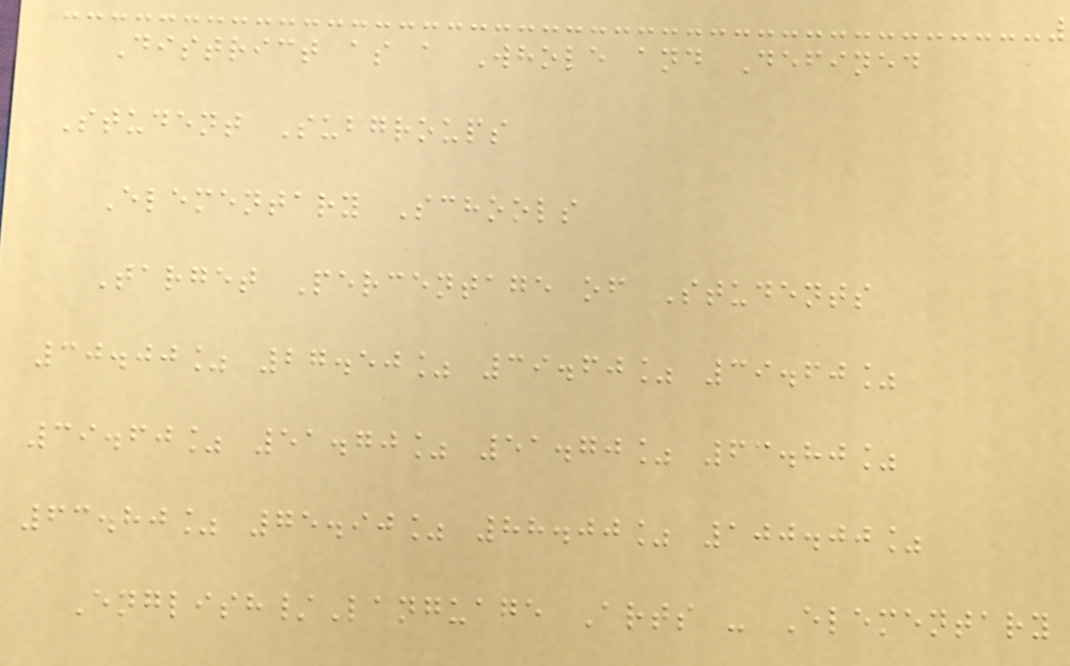District as a Whole and Defined
Student Subgroups
Elementary Schools
Target Percentage of Students
30.00% 27.50% 39.60% 39.60%
39.60% 51.70% 51.70% 63.80%
63.80% 75.90% 88.00% 100.00%
English/Language Arts - Elementary
